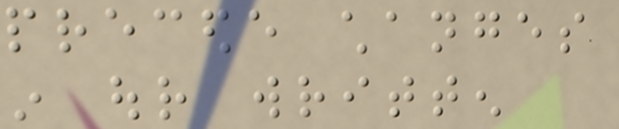precede changes
in our written
